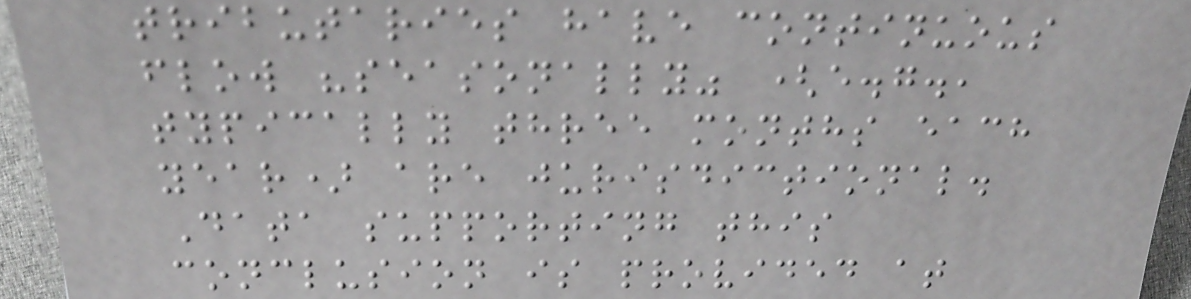tributaries have continuous
flow "seasonally" (e.g.,
typically three months each
year) are jurisdictional.
Data supporting this
conclusion is provided at
